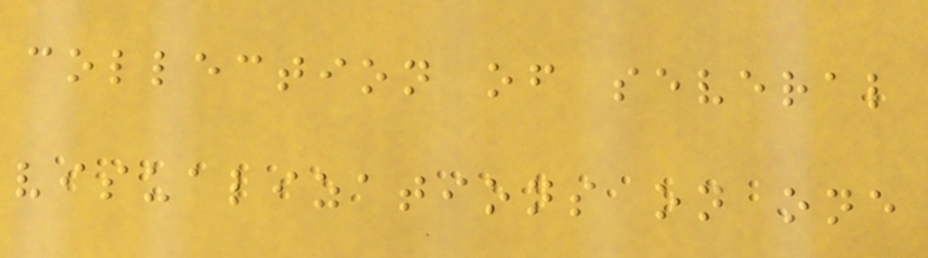collection of several
visualizations on one
